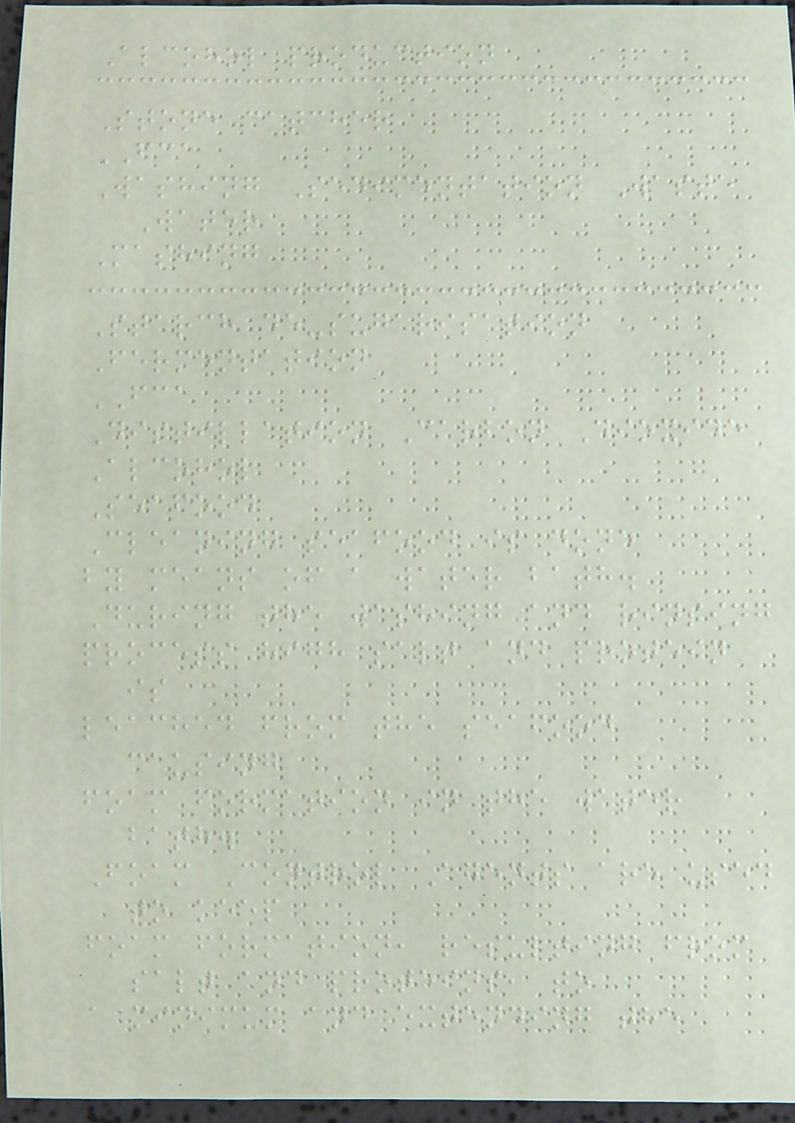Alcohol production
Stone catcher
FCA
Washing Sedimentation Waste
Water
Mashing
Starch de-sugarisation
Fermentation
FCA
Distillation Carbon Dioxide
Alcohol
Seafood
Cleaning seafood is done
by means of a water bath.
During the washing and rinsing
process high salt and protein
is
leached from the seafood
causing
foam formation in the water
bath.
Foam Control Agents are used
to keep
foam formation, resulting from
salt and proteins, to
a minimum and extending the
